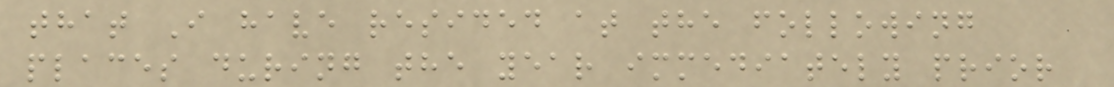that I have resided at the following
places during the year immediately prior
